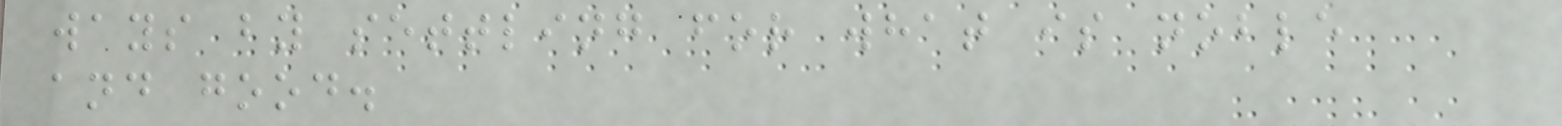ways by settling for what is noble
and good.
